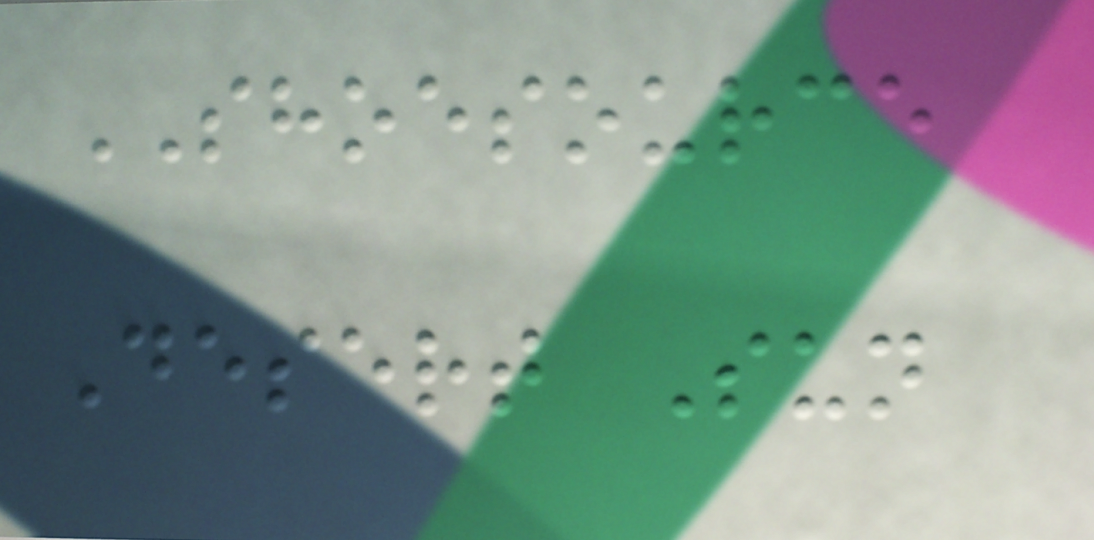SHOESOURCE
Desert Sun
